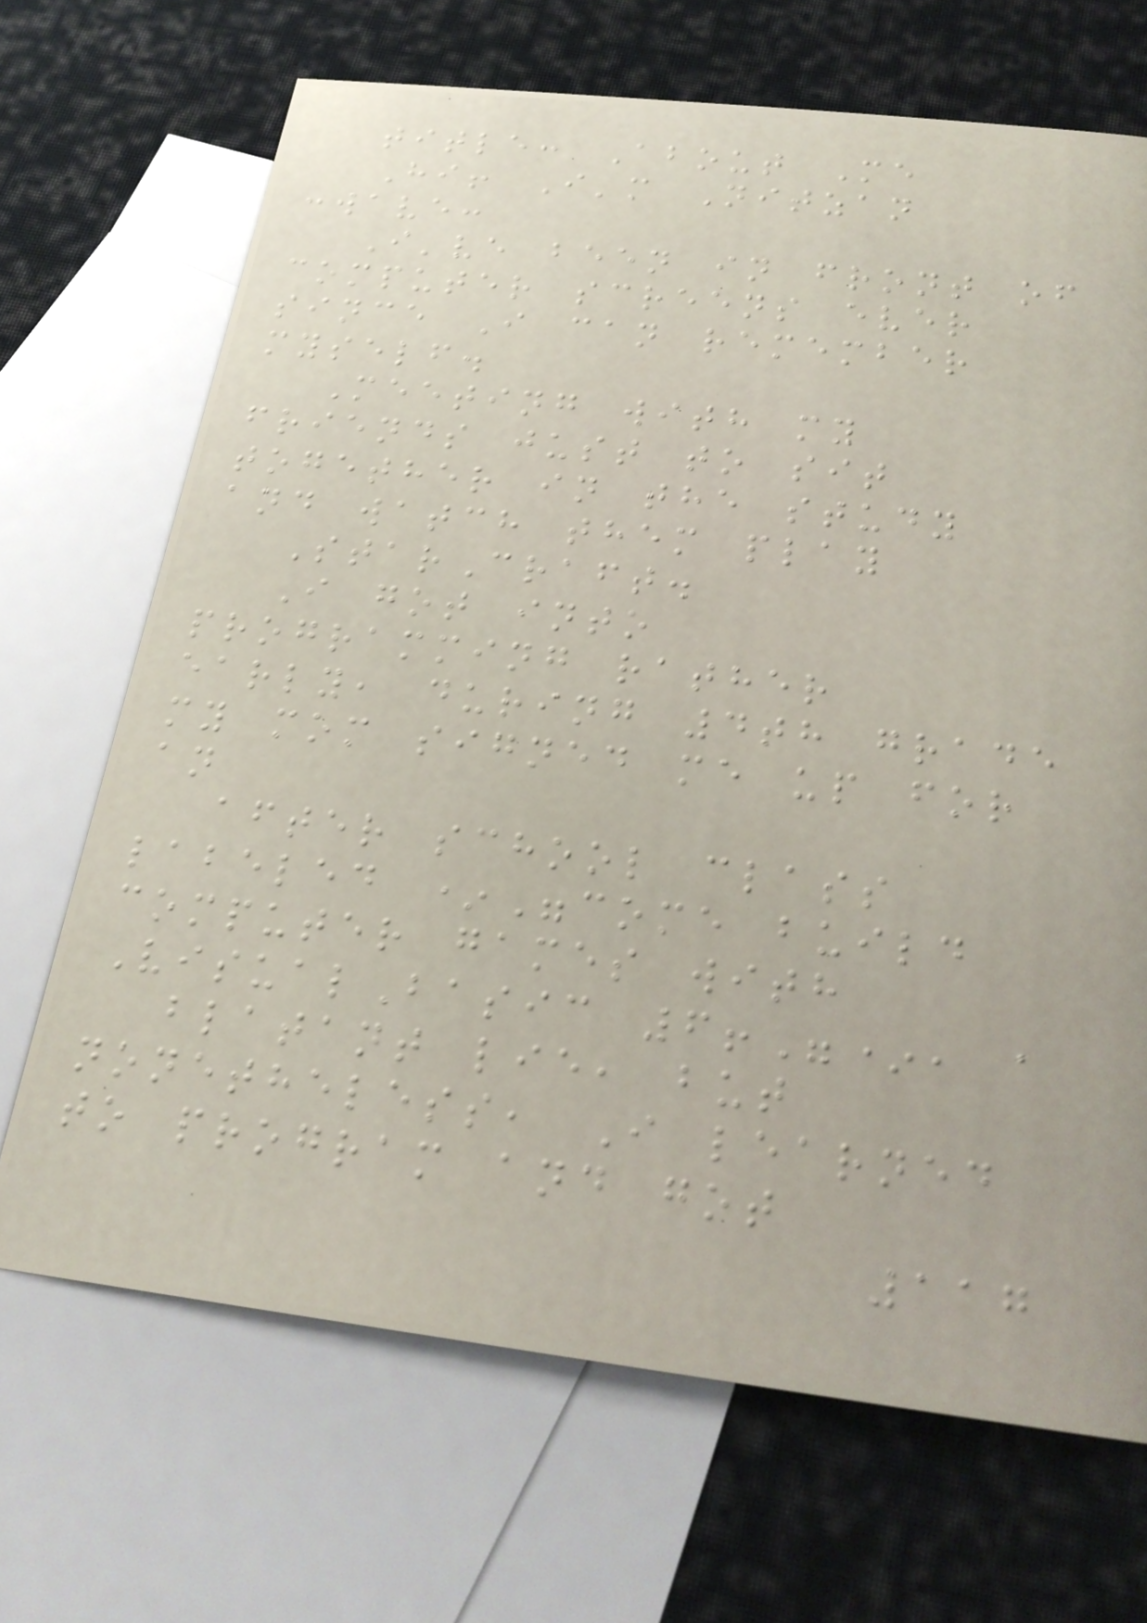title: About Me
Hi! I'm Nitzan
:wave:
I've been in front of
computer screens ever
since I can remember
myself.
Meeting with my
friends just to sit
together in the study
and watch them play
StarCraft.
I got into
programming rather
early, during 4th grade
my mom signed me up for
an
after school class
labeled *"come build
computer games with
VisualBasic 6!"*, a
blatant lie, but
nonetheless, I learned
to program and got
117
